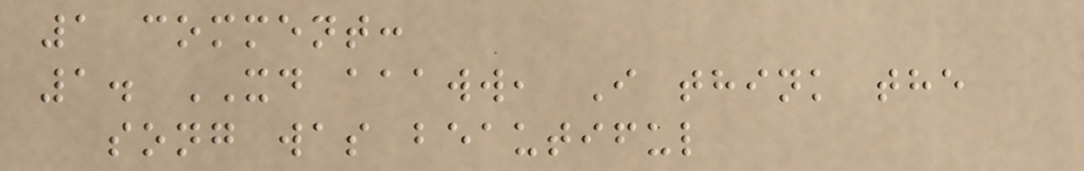1 comment:
1. XD aaaww, I think the
song was beautiful
